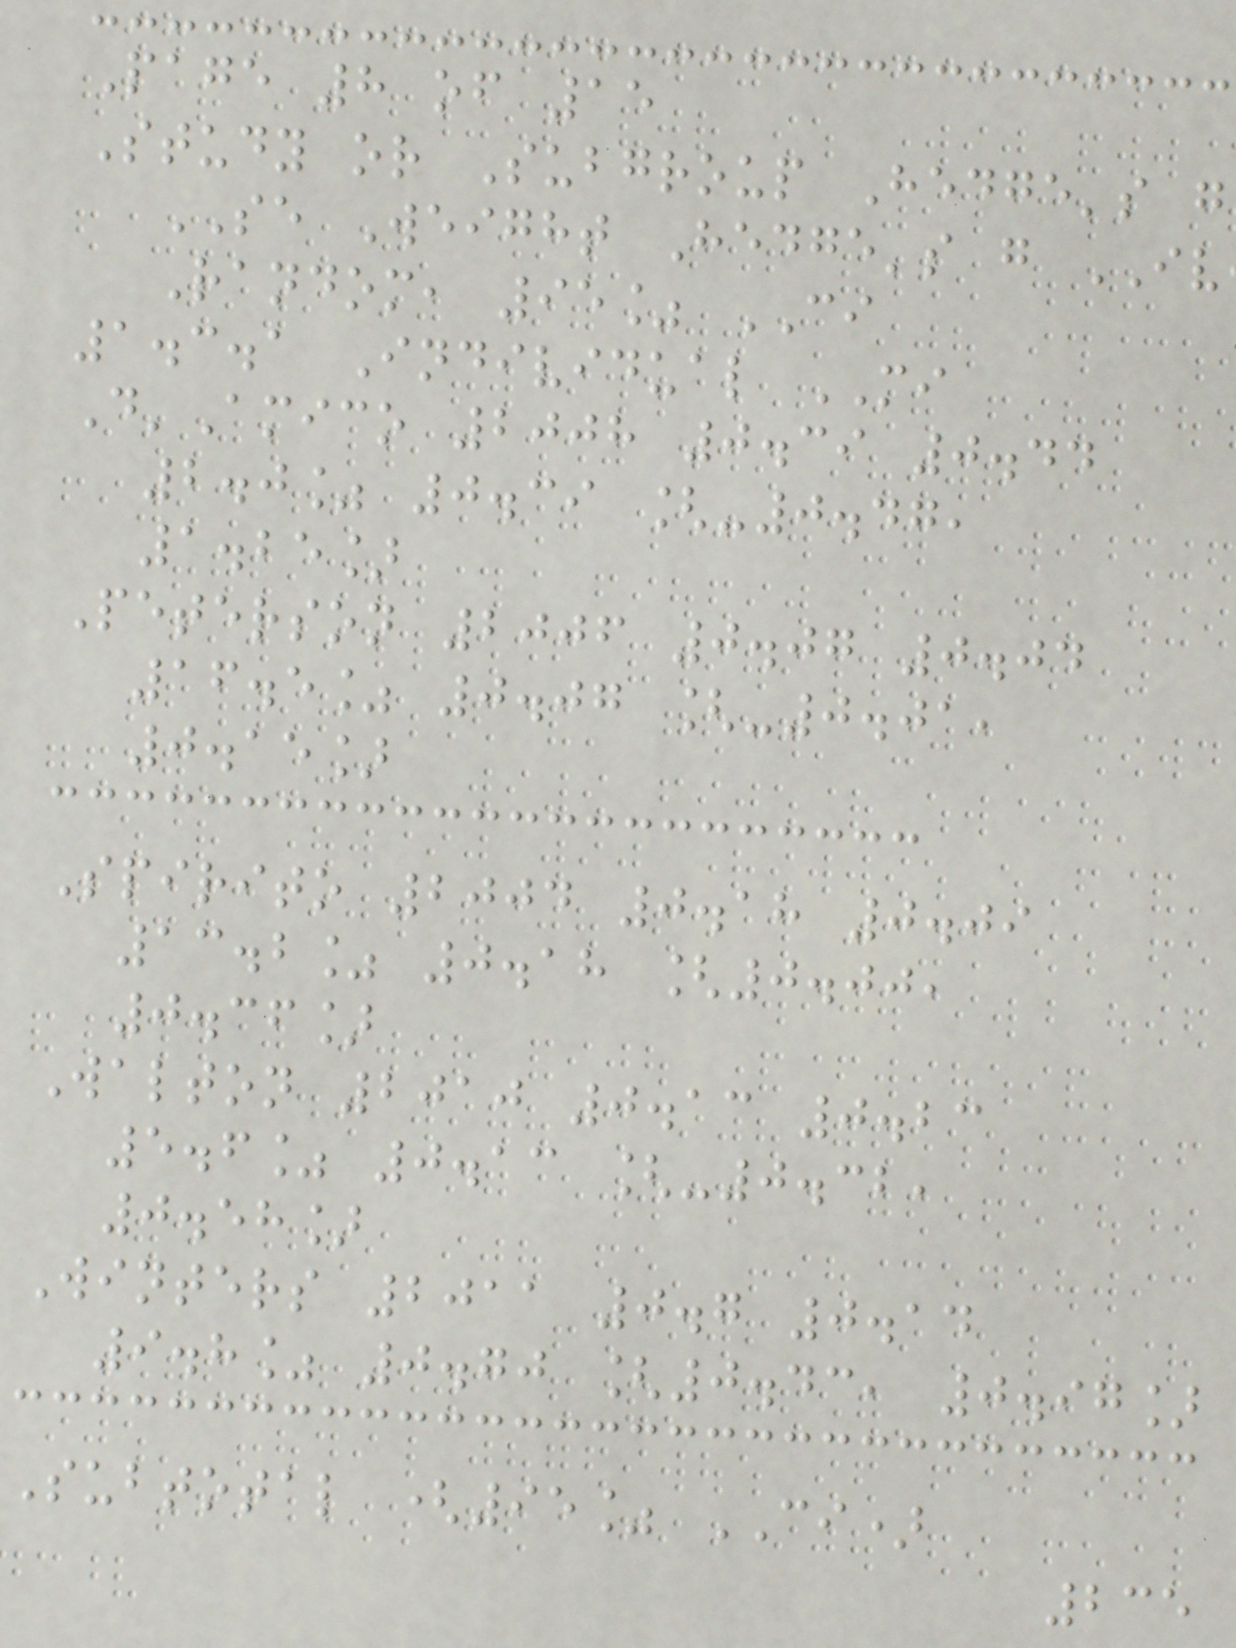Page 8 of 15
Study or Subgroup Hedge's g
SE Weight Hedge's g IV
Random, 95% CI
1.3.1 Individual MI
D'Amico 2008 0.39 0.44
2.0% 0.39 [-0.47,
1.25]
Peterson 2006 0.07 0.04
16.5% 0.07 [-0.01,
0.15]
Spirito 2004 0.18 0.09
13.2% 0.18 [0.00,
0.36]
Walton 2010 0.13 0.23
5.6% 0.13 [-0.32,
0.58]
Winters 2011 0.7 0.14
9.8% 0.70 [0.43, 0.97]
Subtotal (95% CI)
235
